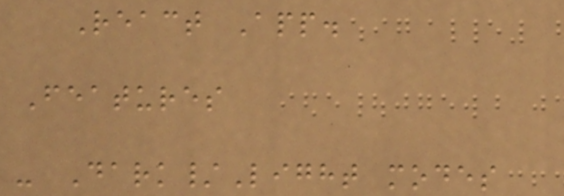React App.
Features
- Dark/Light modes
